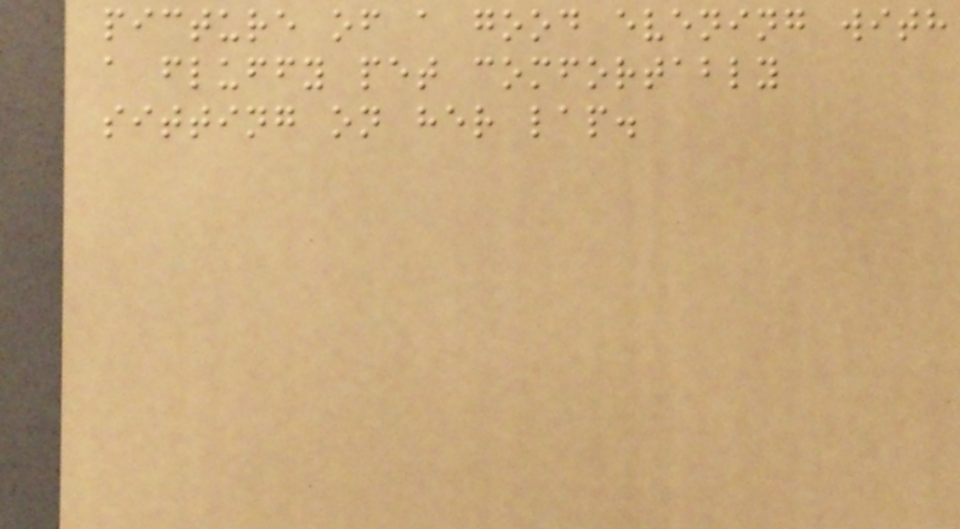picture of a good evening with
a fluffy pet comfortably
sitting on her lap.
